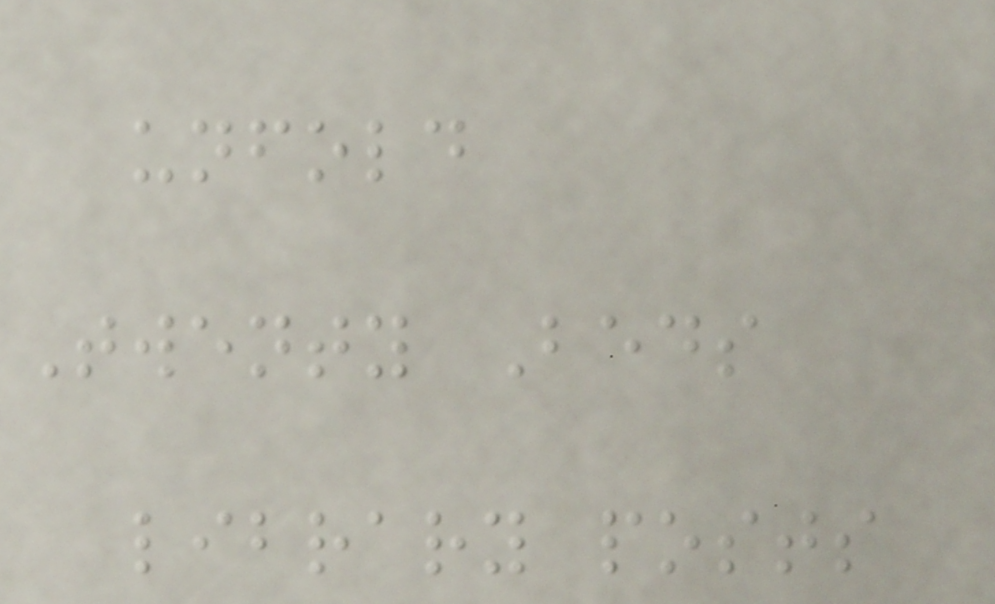unfold
Twenty Beds
library posts
